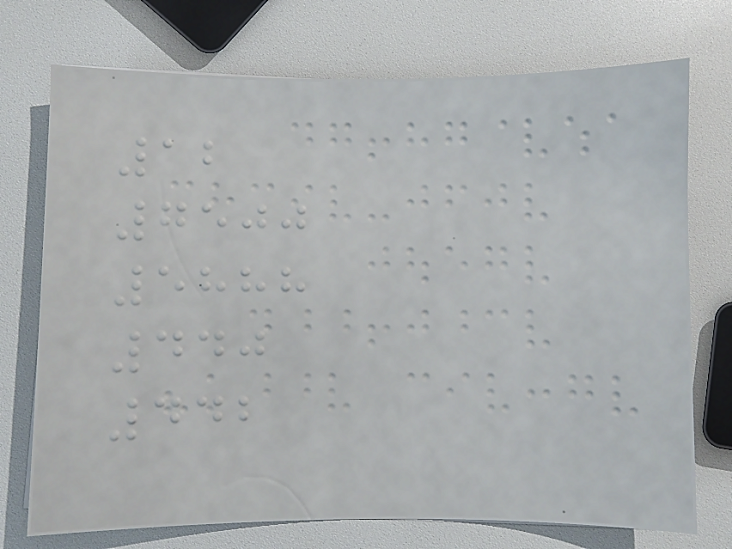12
7500
5888
440
442
